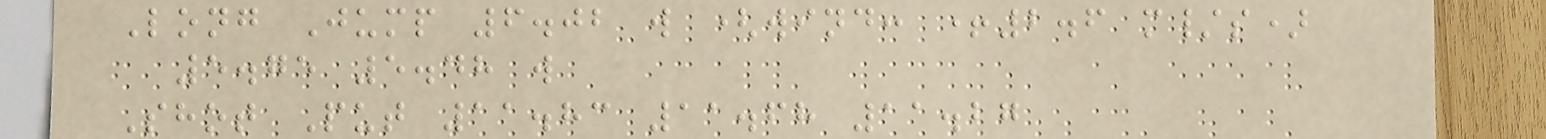Long Jump 6.02 w (wind: +2.6 m/s)
5.75 5.48 w
Shot Put 11.83 11.68 11.27
